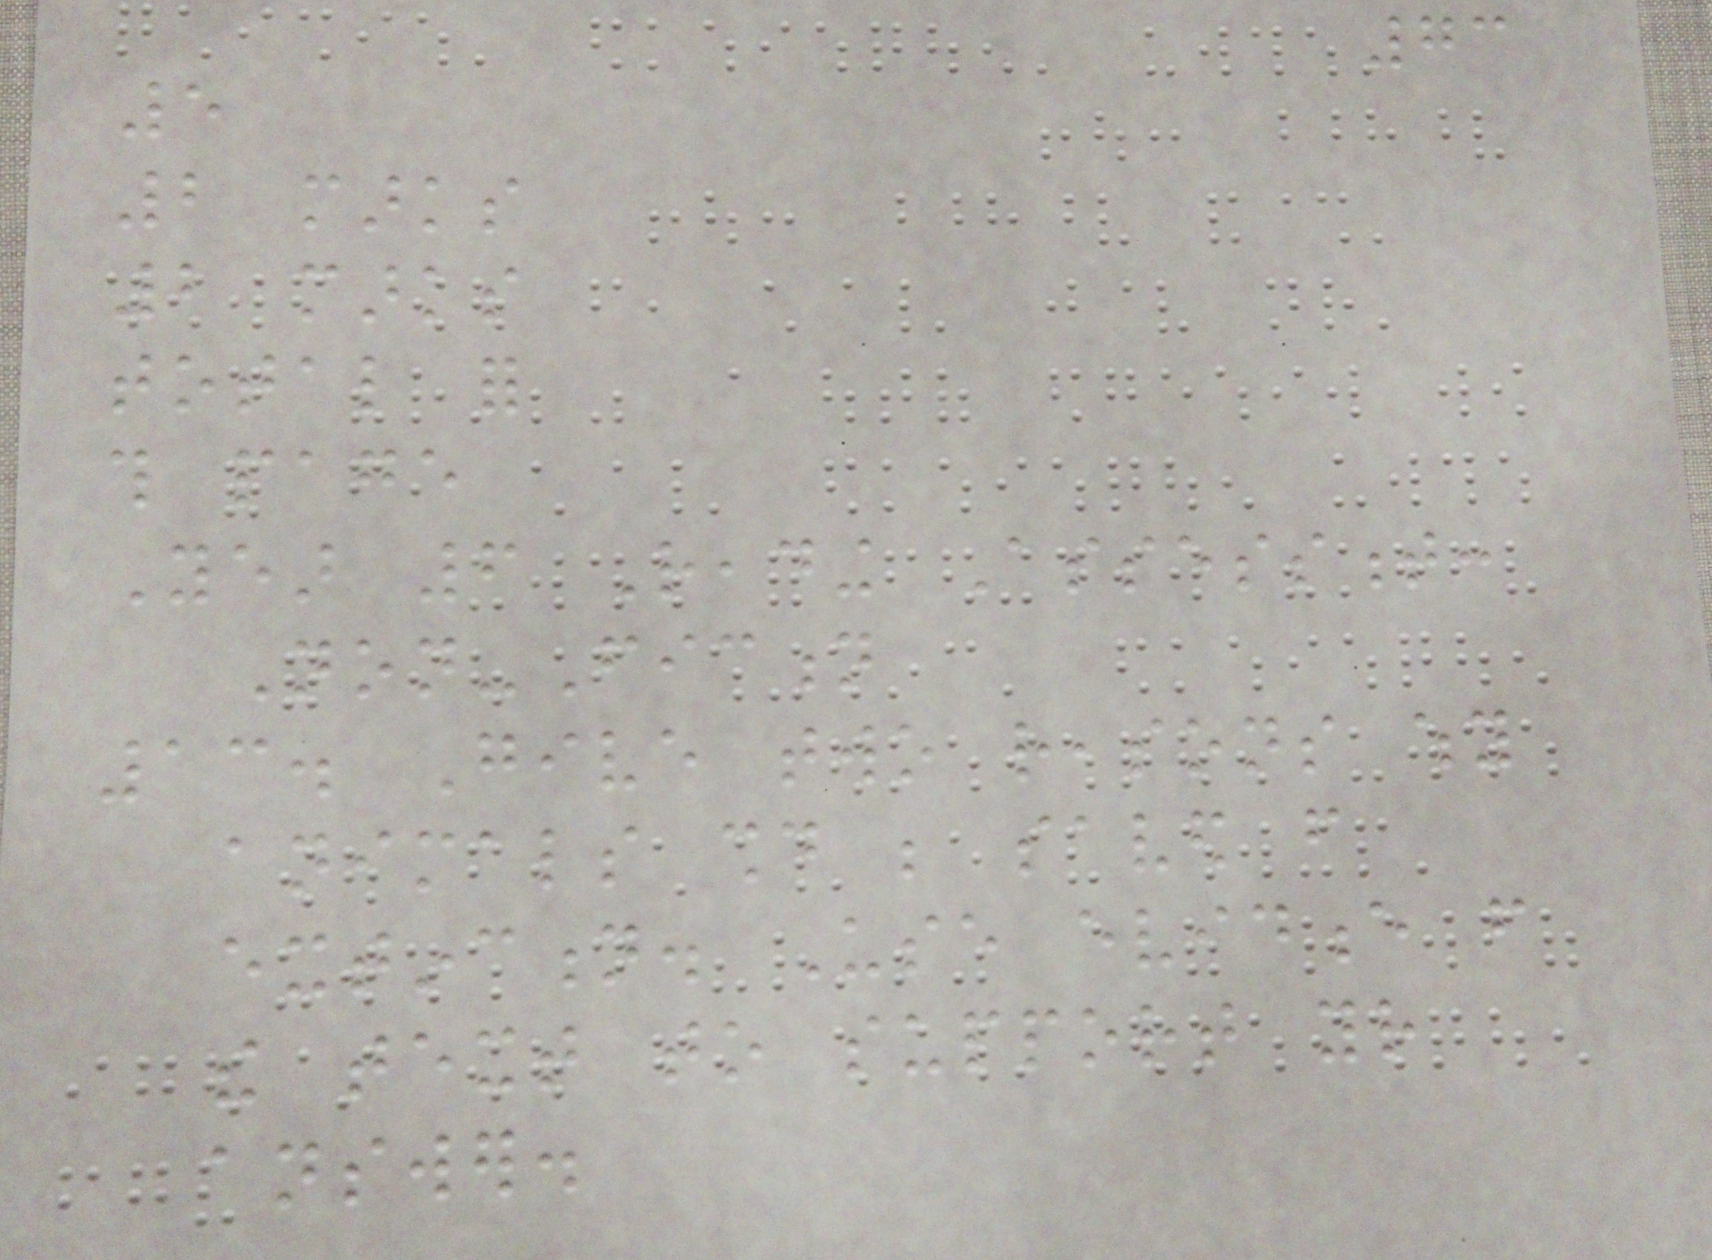73
5
2 marks
2 marks
total for
this page
Year 6 Reading Assessment:
Non-Fiction
13. Give two reasons why
animals should be saved from
extinction. Use evidence from
the text to support your
answer.
